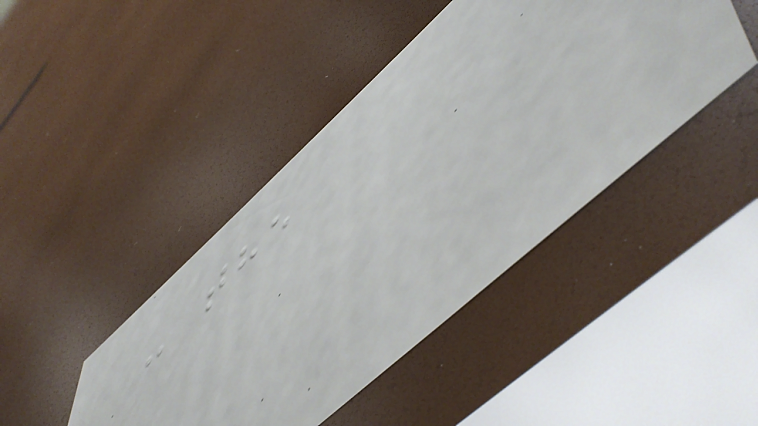- the
